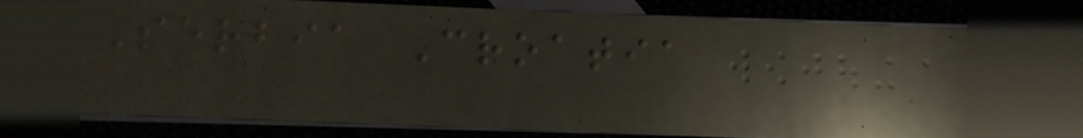Serbia Croatia
